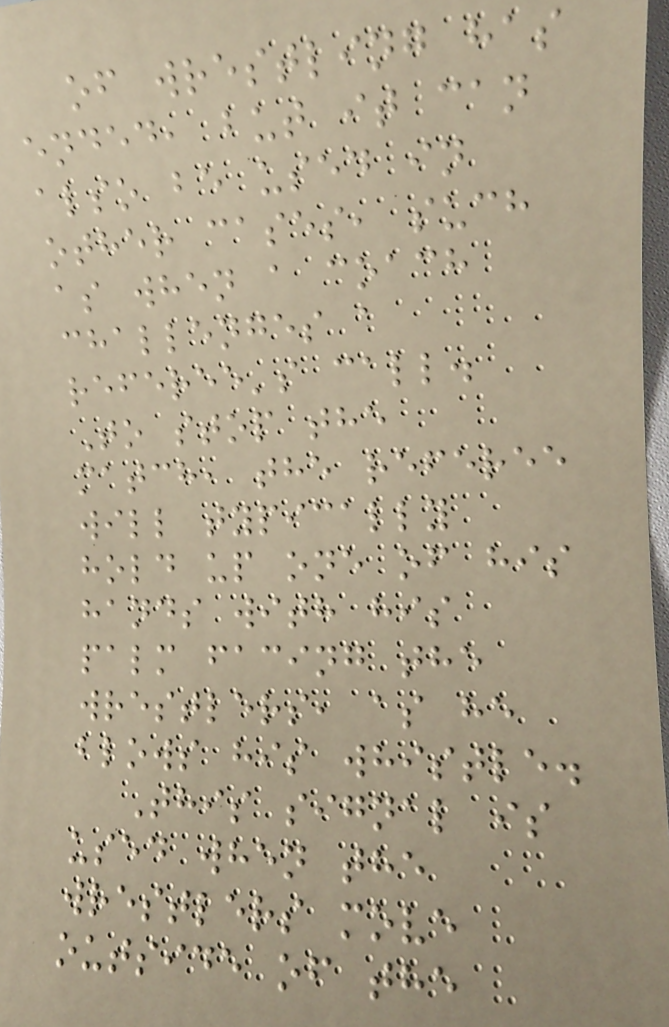of wrestling has
ended, but it can
also be used in
other cases, such
as when a coach
challenges a
referee's call.
To stop the
match, the referee
will typically
hold up one of his
hands with his
palm facing the
wrestlers, as he
blows his whistle.
This signal is
used when the
wrestlers move
outside of the
